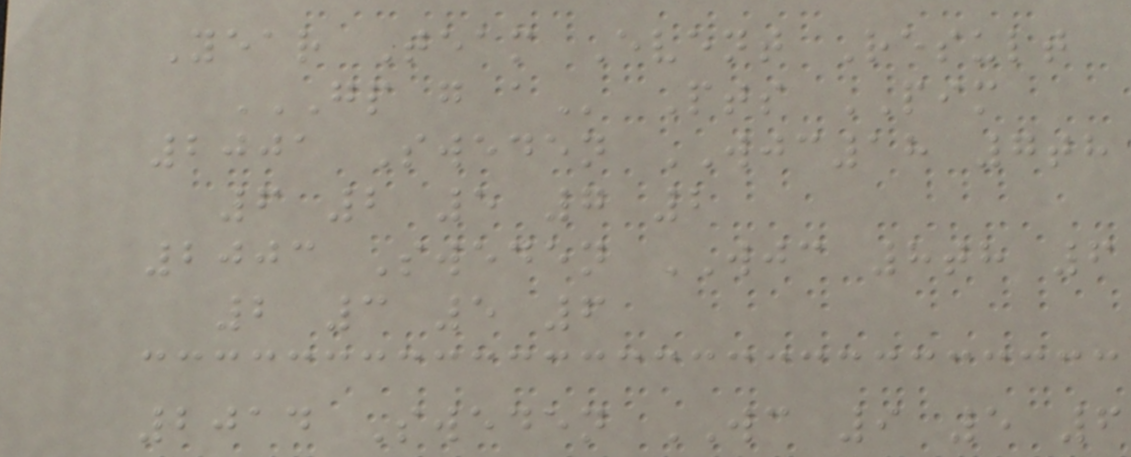Year Team Event Result
GP G A Pts PIM
2001 Sweden WJC18 7th
6 2 5 7 2
2003 Sweden WJC 8th 6
2 3 5 6
2014 Sweden WC 9 5 6
